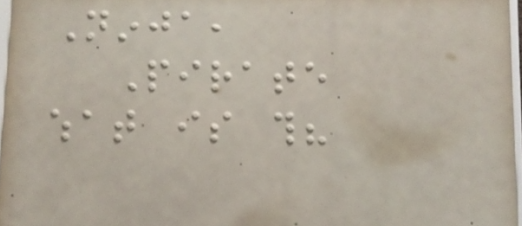Ninja,
Pirate
what is this?
